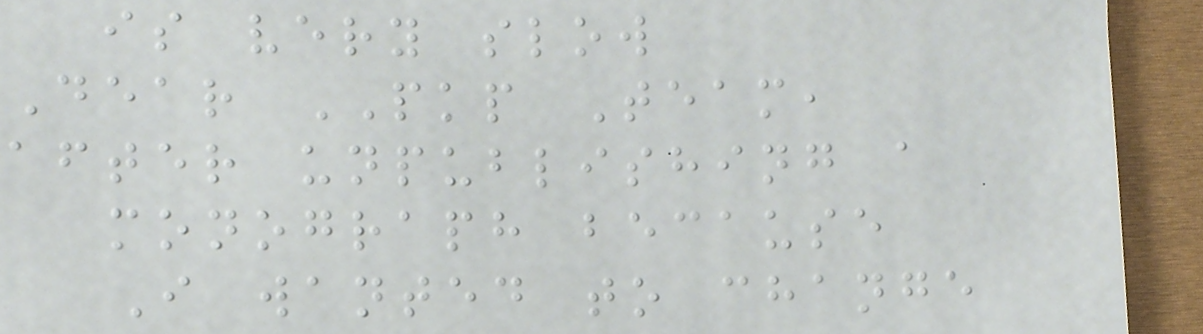is very slow
Dear PKP Team,
after unpublishing a
monograph because
I wanted to change
